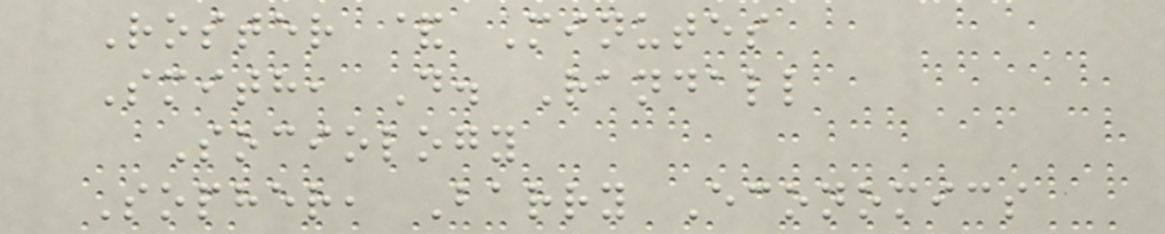Roster & Minutes
Smith, D. Randall
Sociology
Sopher, Barry Economics
